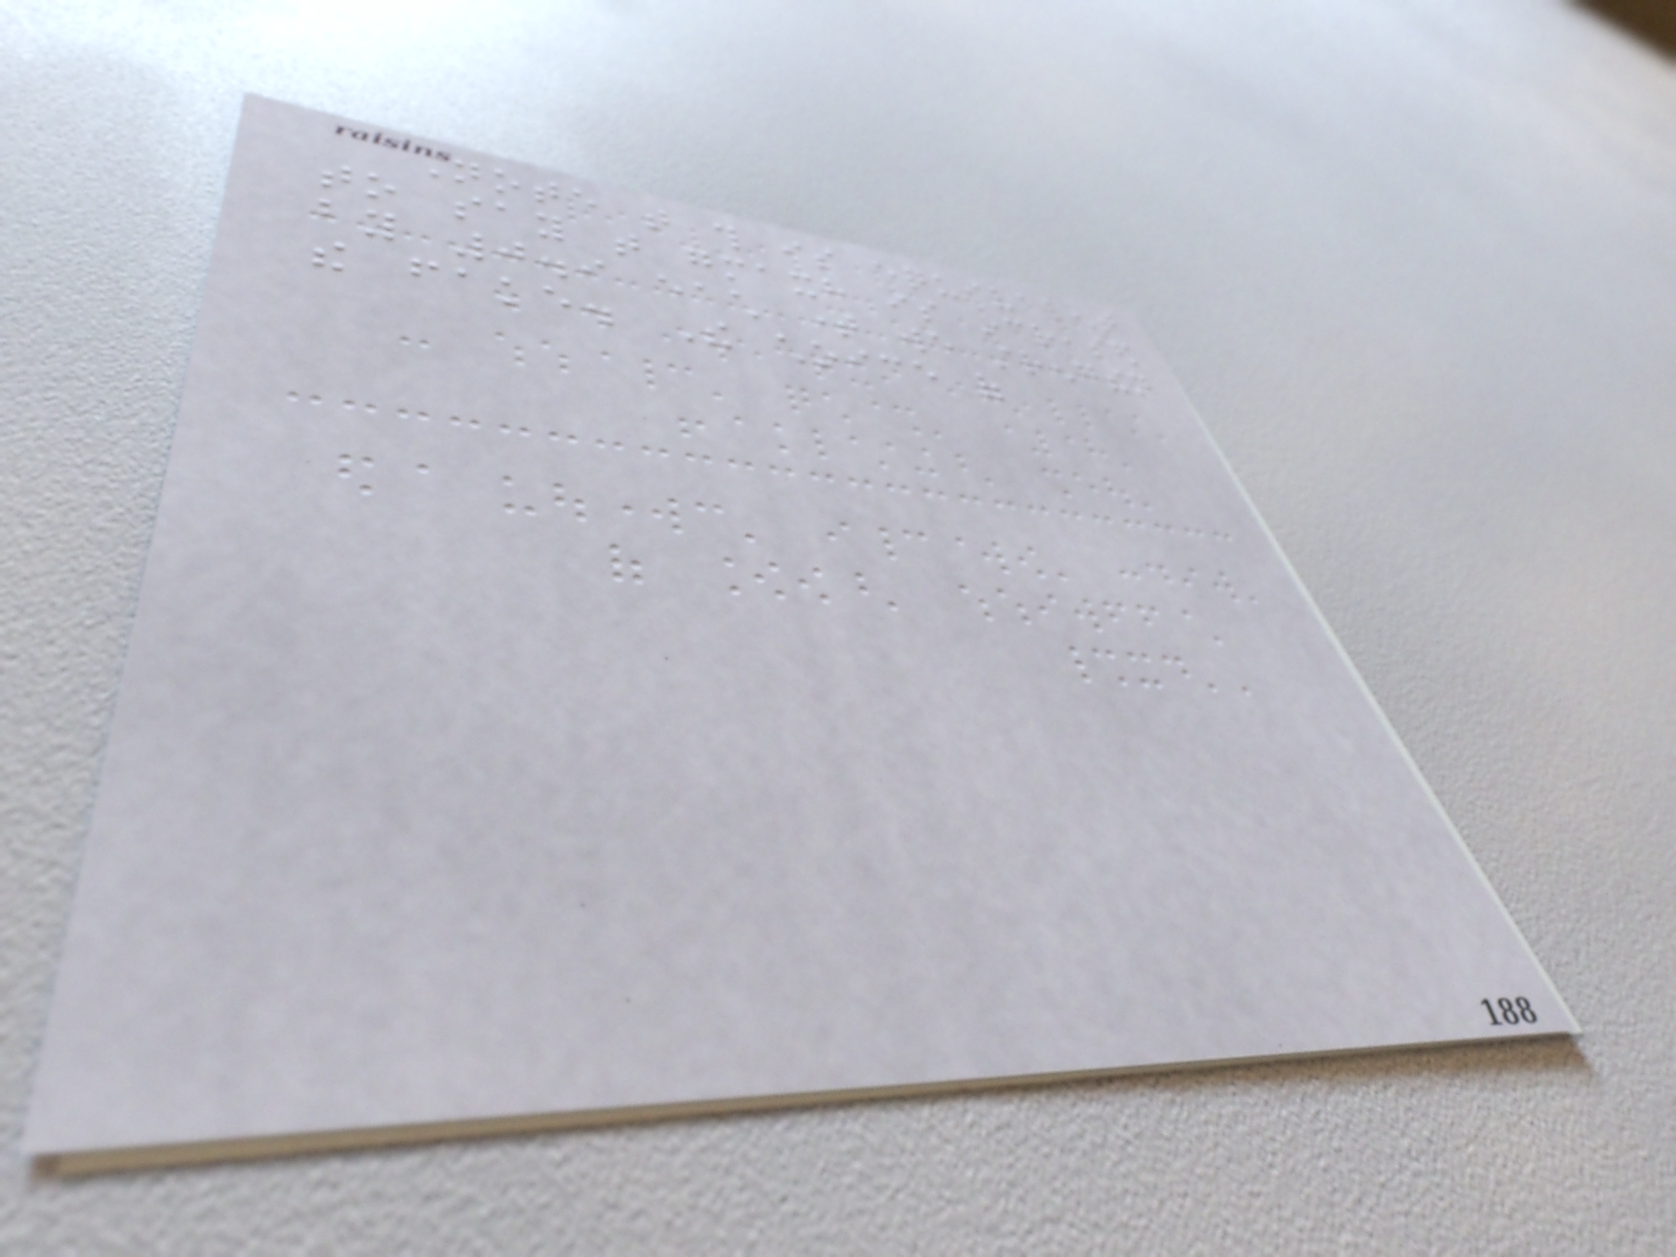Note that this is equivalent
to say that gmaxh is increased
by 0.9 each time we strengthen
the fake. The choice of
